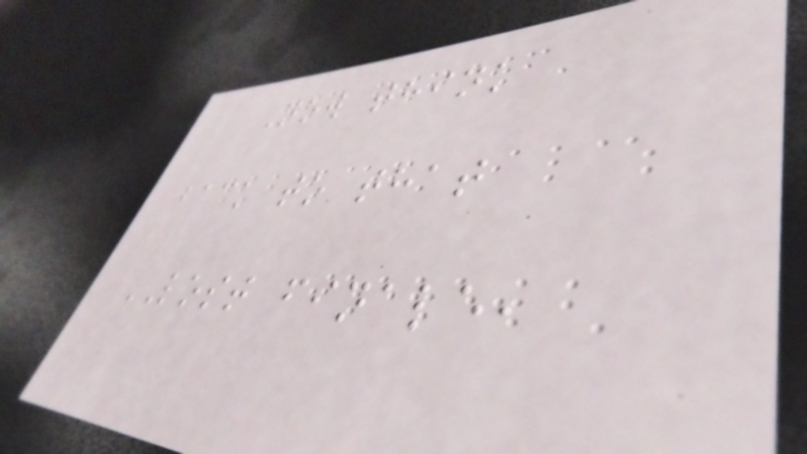Now think
back to that
LOST finale,
